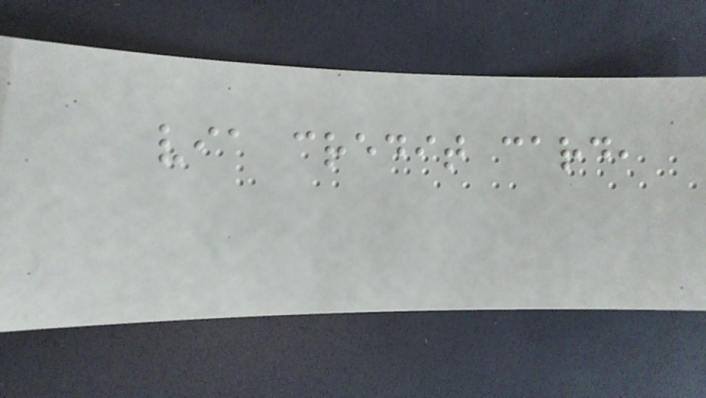via credit card,
